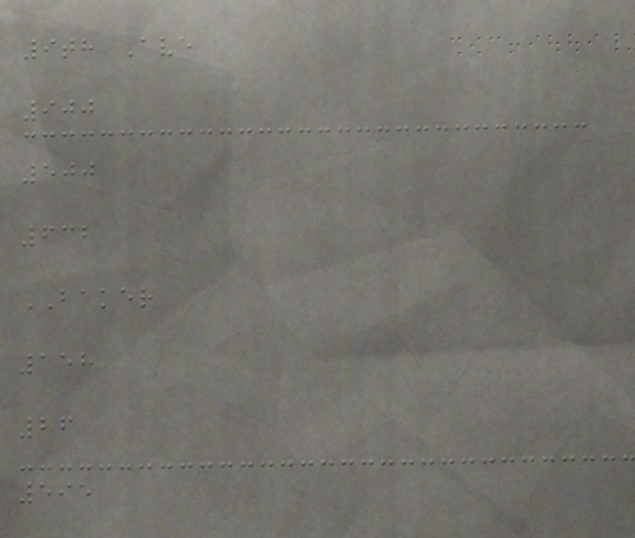9th Ave
900
500
632
BAKER
158
26
595
